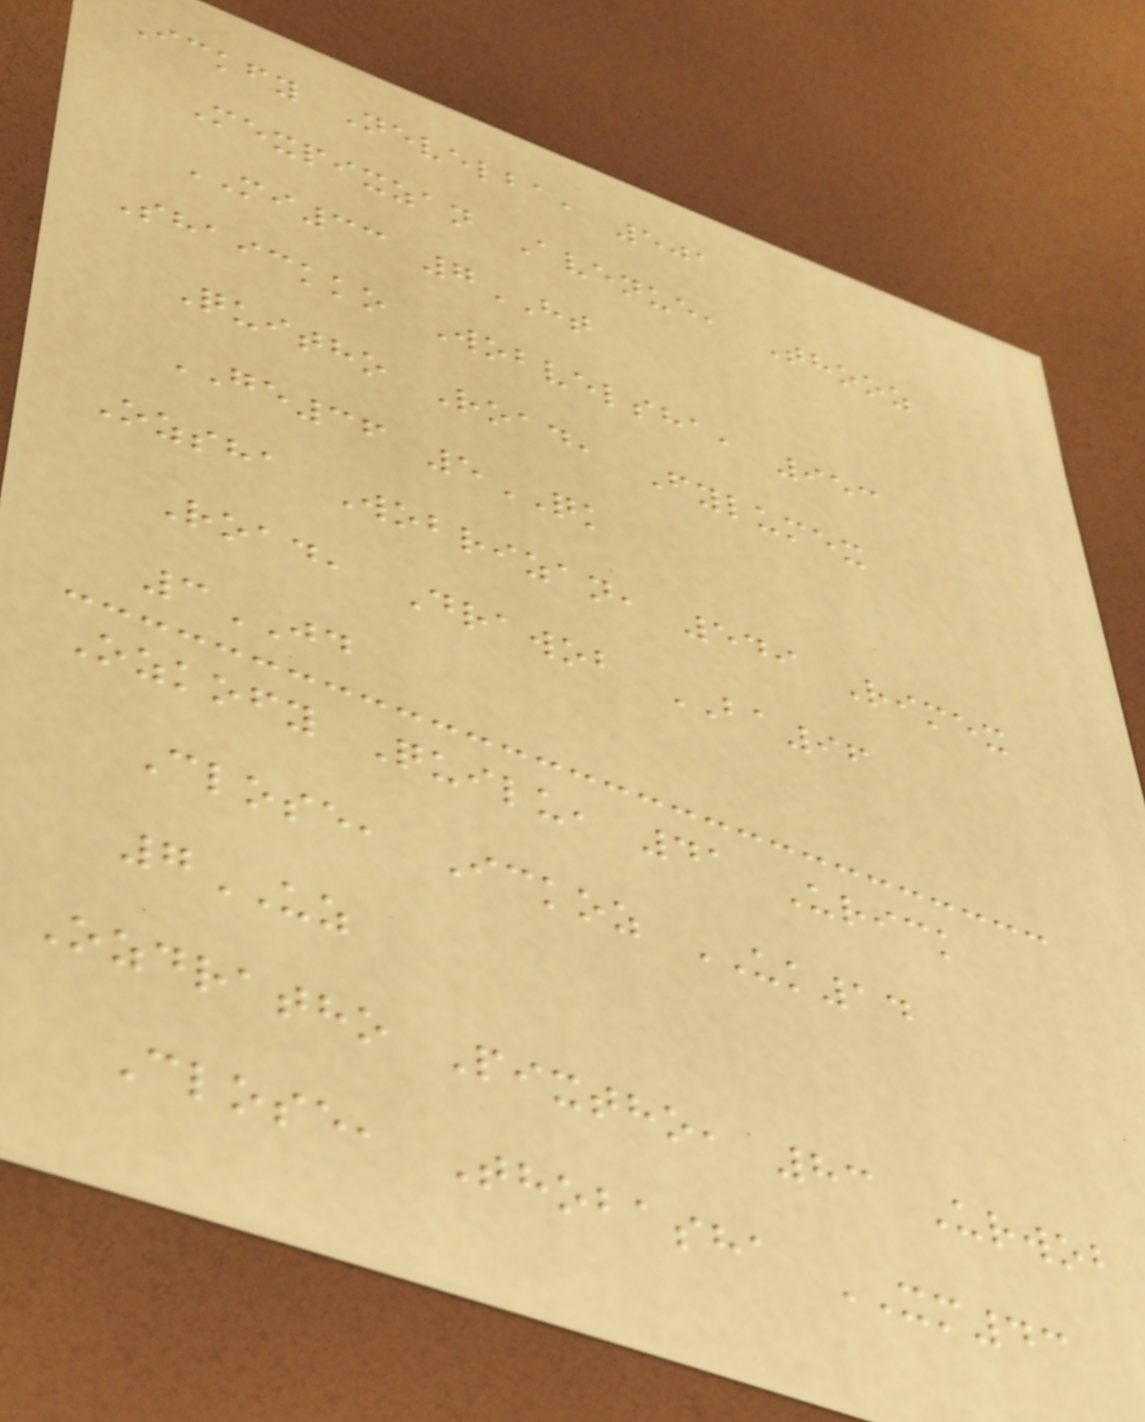Ickfy Nevelba, 501
Mexpixzan Avenue, Thooz
MI33 7HT
Shaickko Wobvelsha, 953
Quitho Road, Fylumex
GE36 5QK
Ozsha Wobrizan, 549 Rimex
Road, Drawob BA96
3JD
Ozkofy Quilu, 41 Urick
Close, Ickoz UK14
7UZ
Ozdratho Pixtho, 83 Urwob
Close, Thobasha XM43
